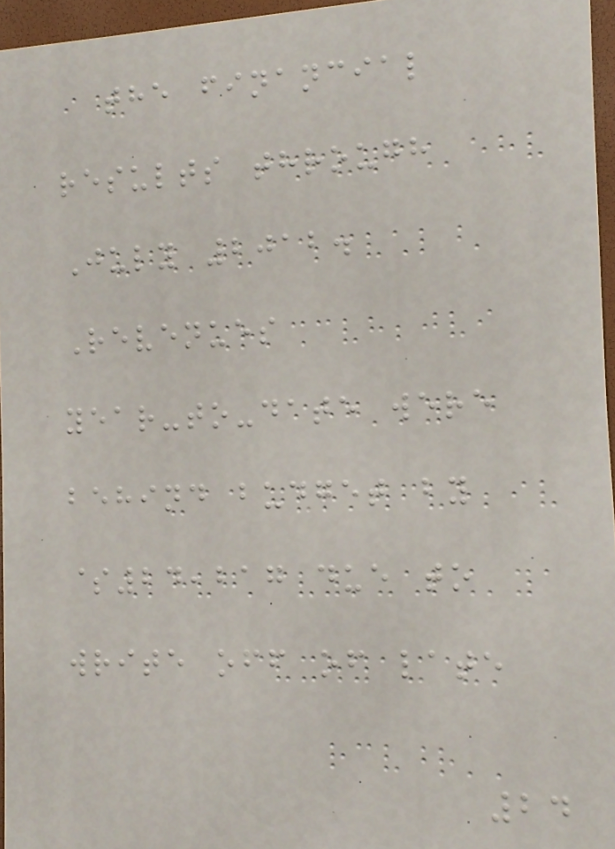the financial
results through
July 2012.
Revenues
year-to-date were
behind budget by
$24,217 due to
write off of late
24
